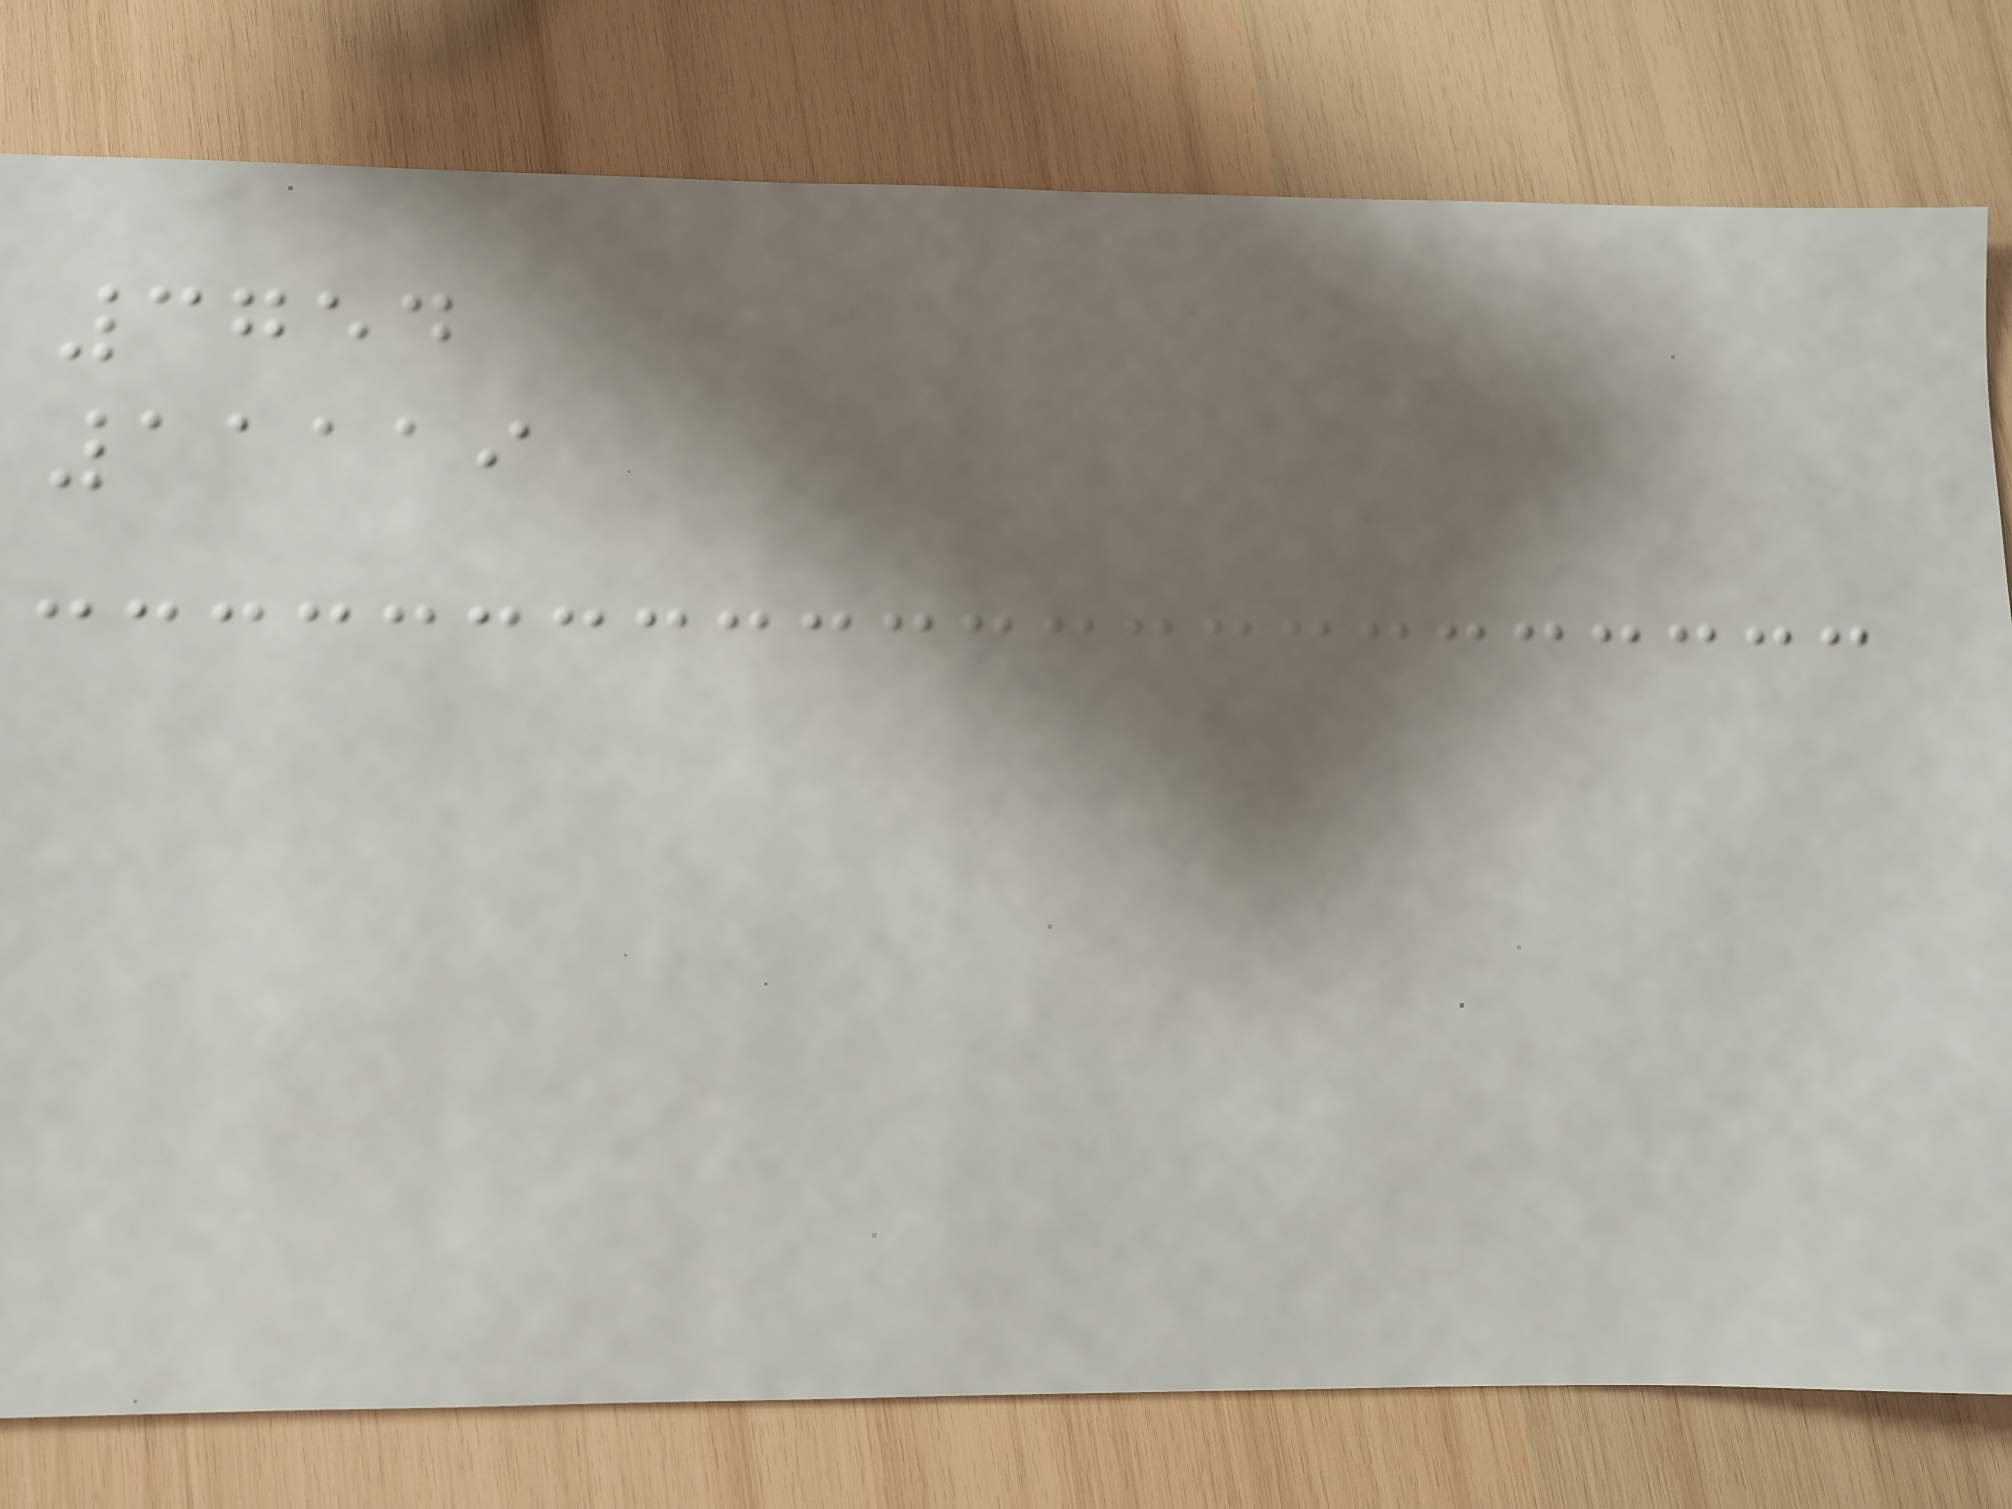3754
11119
